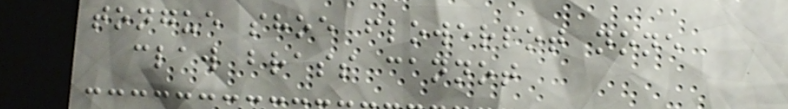tongue shoe flowerpot none
claw brass cannot
